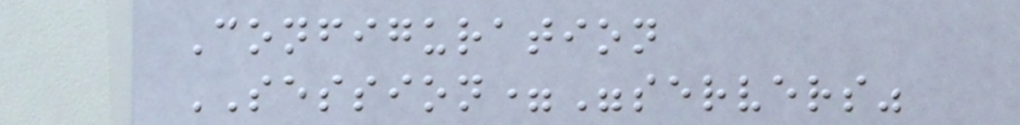Configuration
SESSION="servers"
